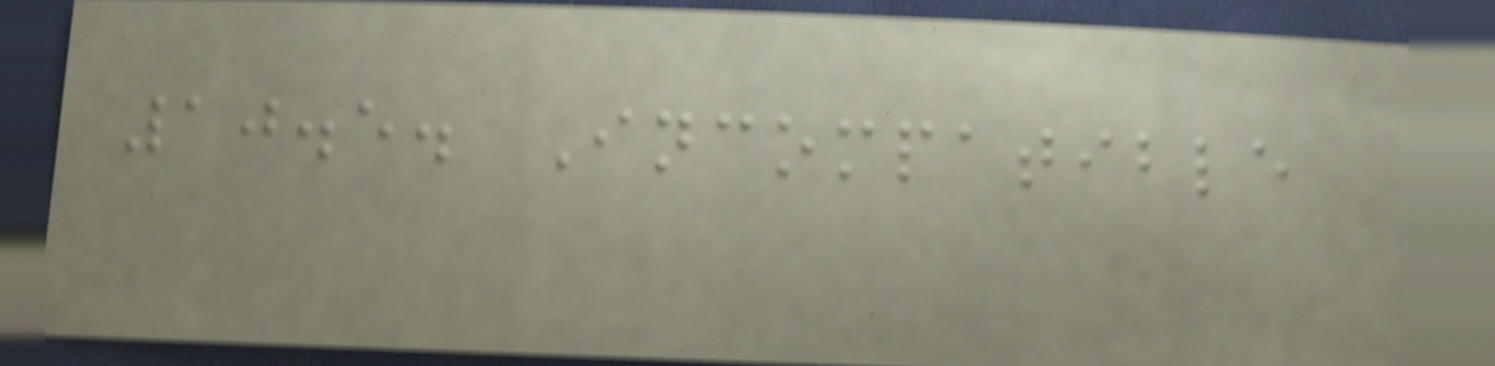10.5. Incompatible
